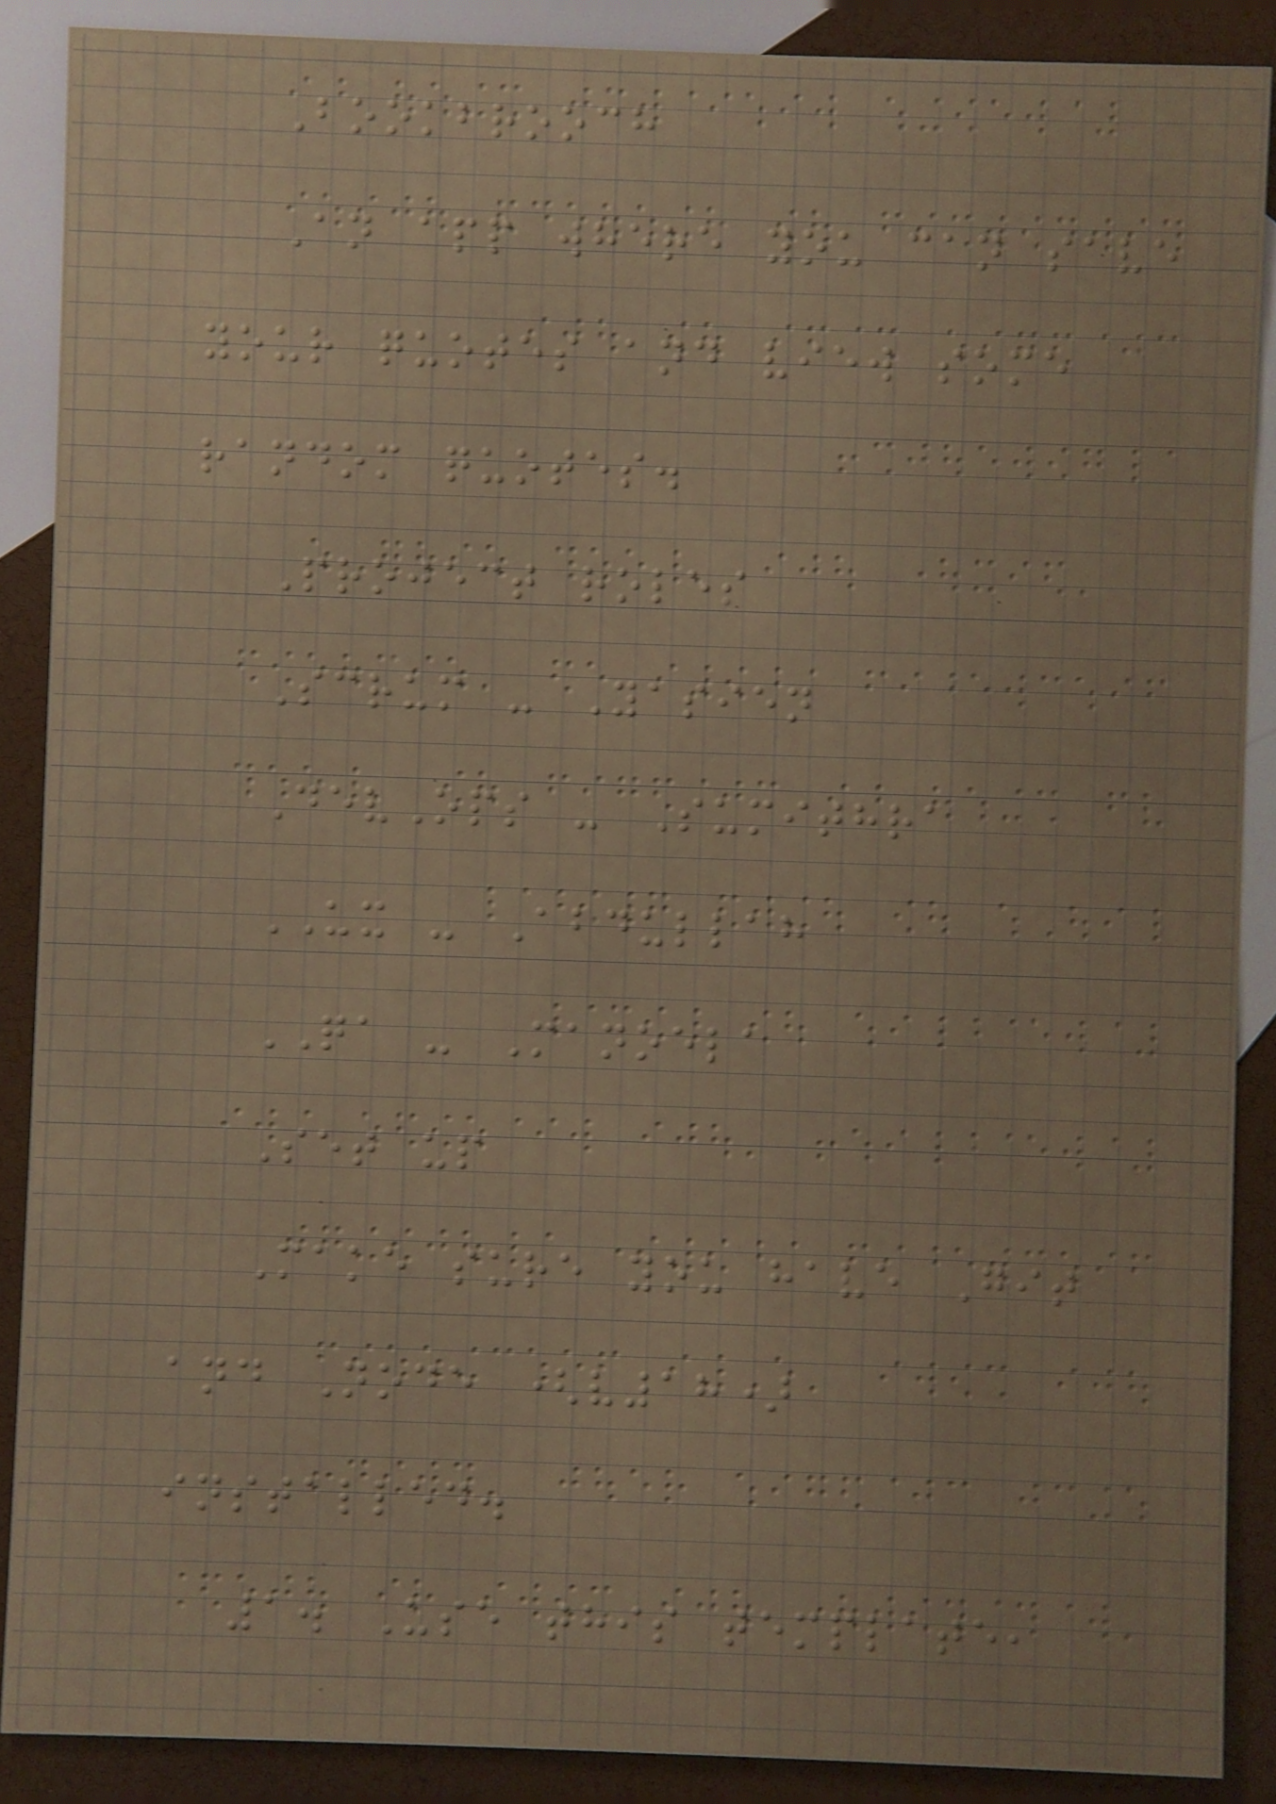Bookbrooch
An app where you can save
your quotes and view some
random quotes.
Project roles
Scrum - Yasien
DevOps - Sumithra
UX - Abdullah
QA - Manoela
Set up
Make sure you have Git
and Node (v18)
installed.
1. Use this template,
